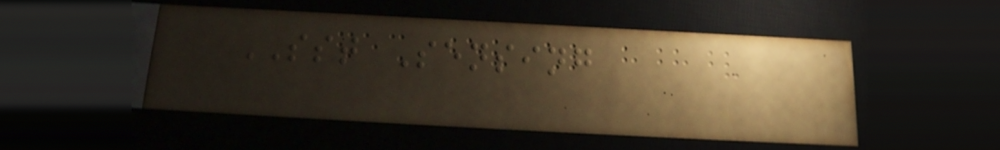SST Sensing
